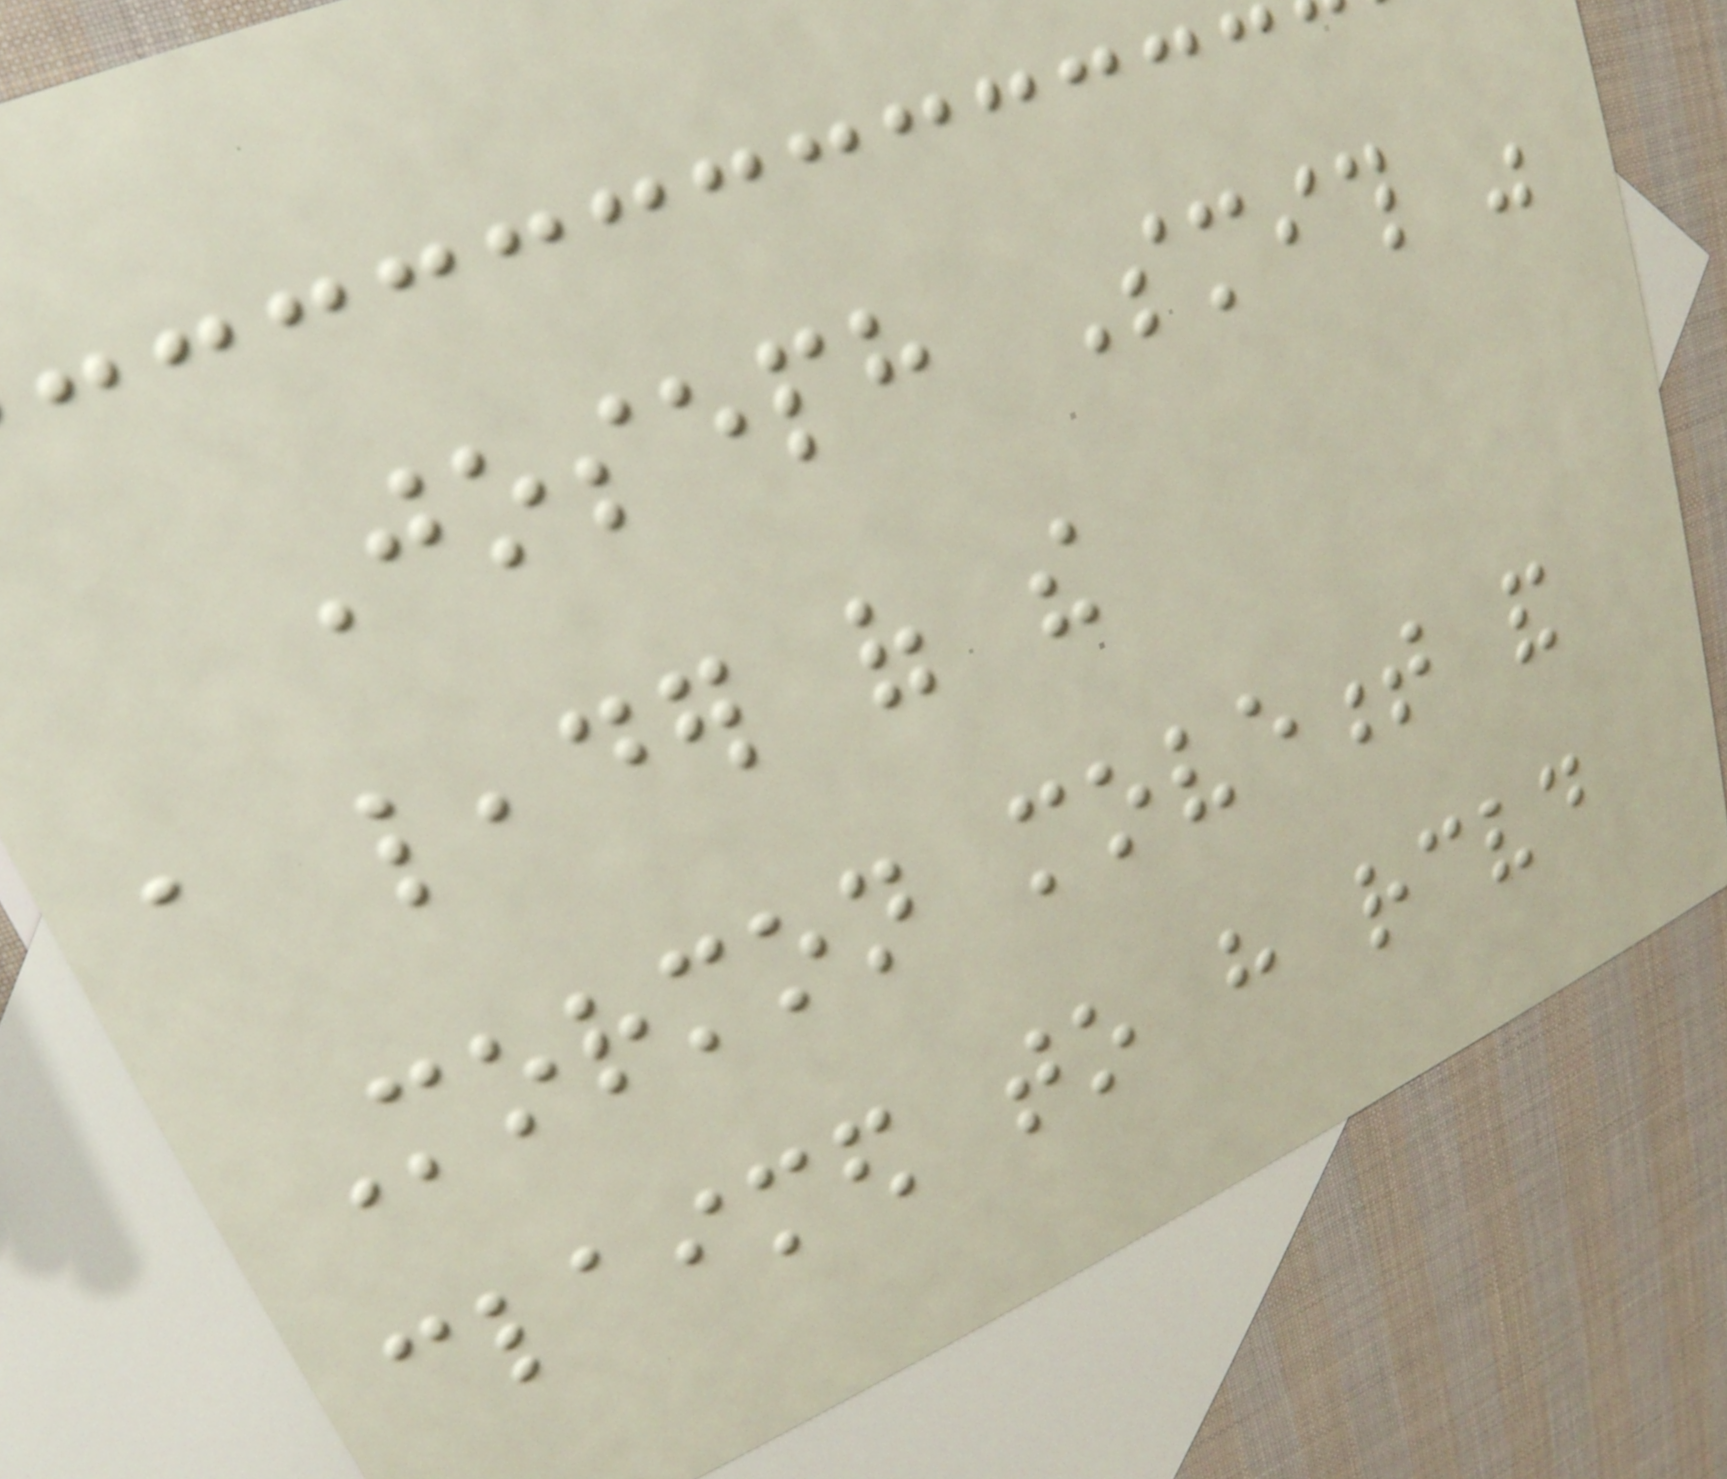Joseph Smith was
a leader of the
Mormon movement and
claimed to have received
